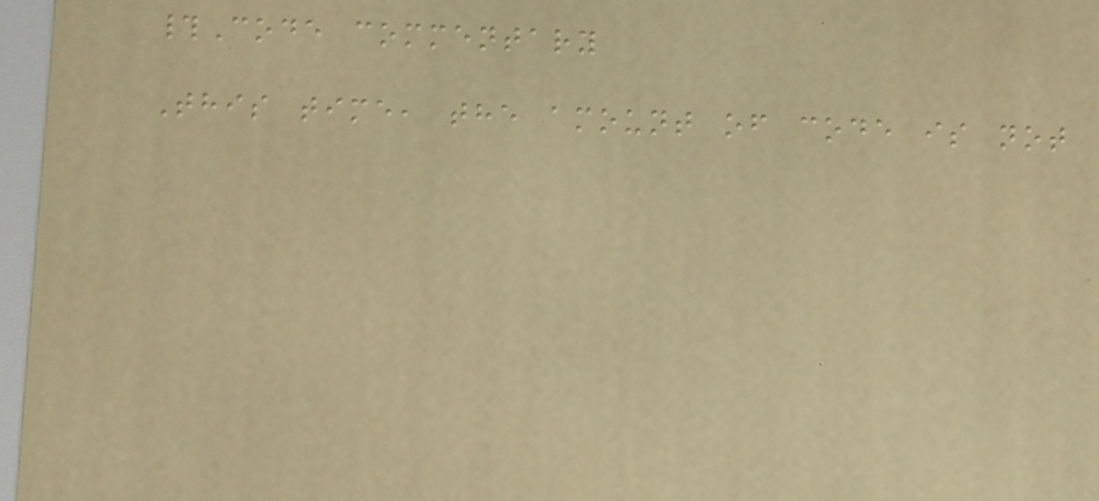#Code commentary
This time, the amount of code is not
